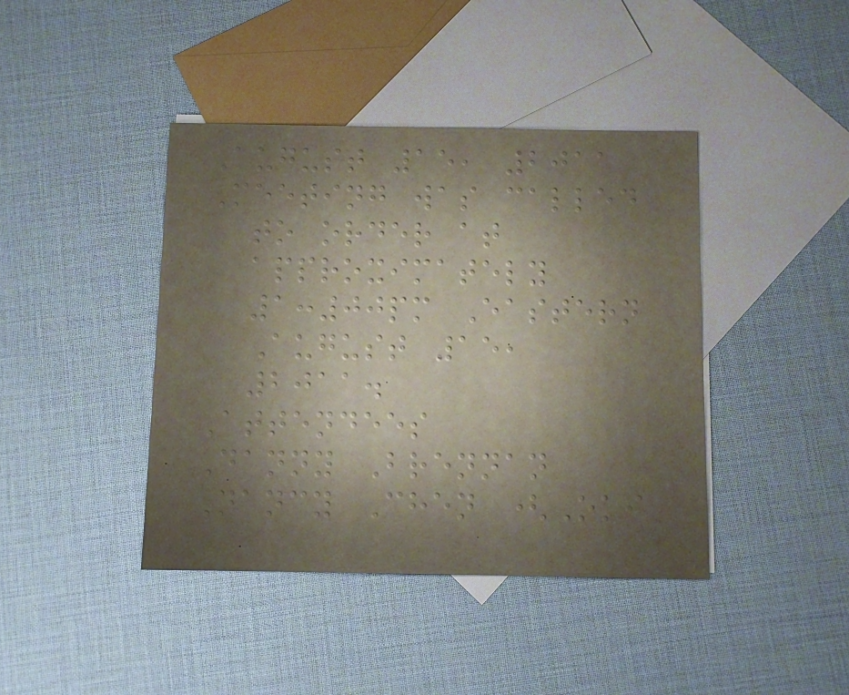August 15, 2011
Meeting was called
to order at
approximately
1:00pm Eastern
August 15,
2011.
Attendees
Danny Brennan
Nancy Chen (Oki
